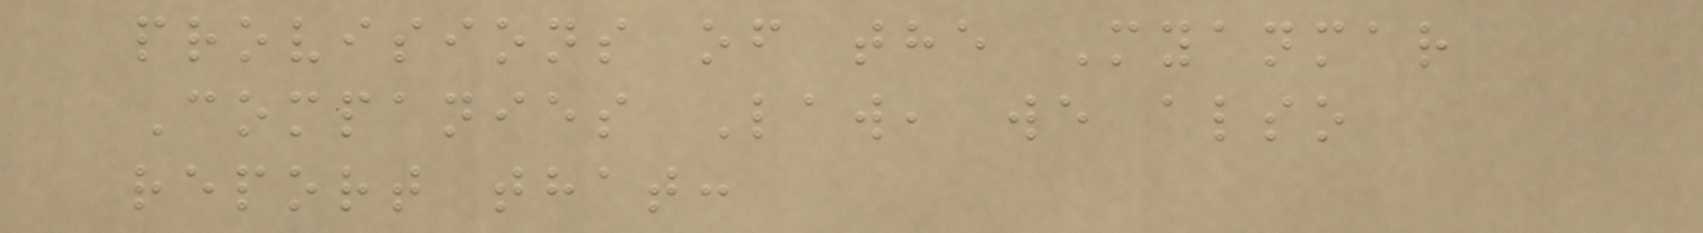provisions of the Myanmar
Companies Law, we also
report that:
